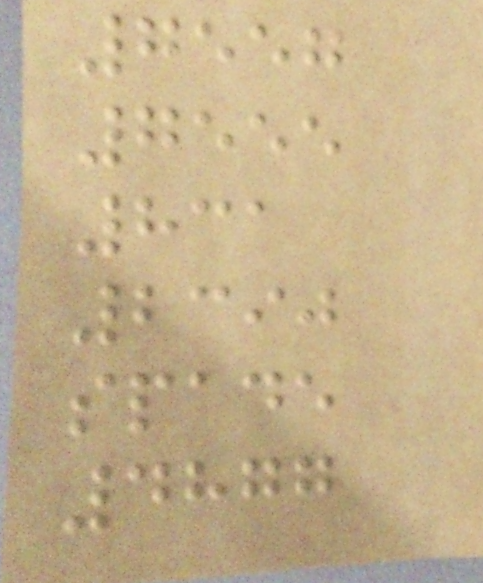7557
7555
831
2390
spade
4877
